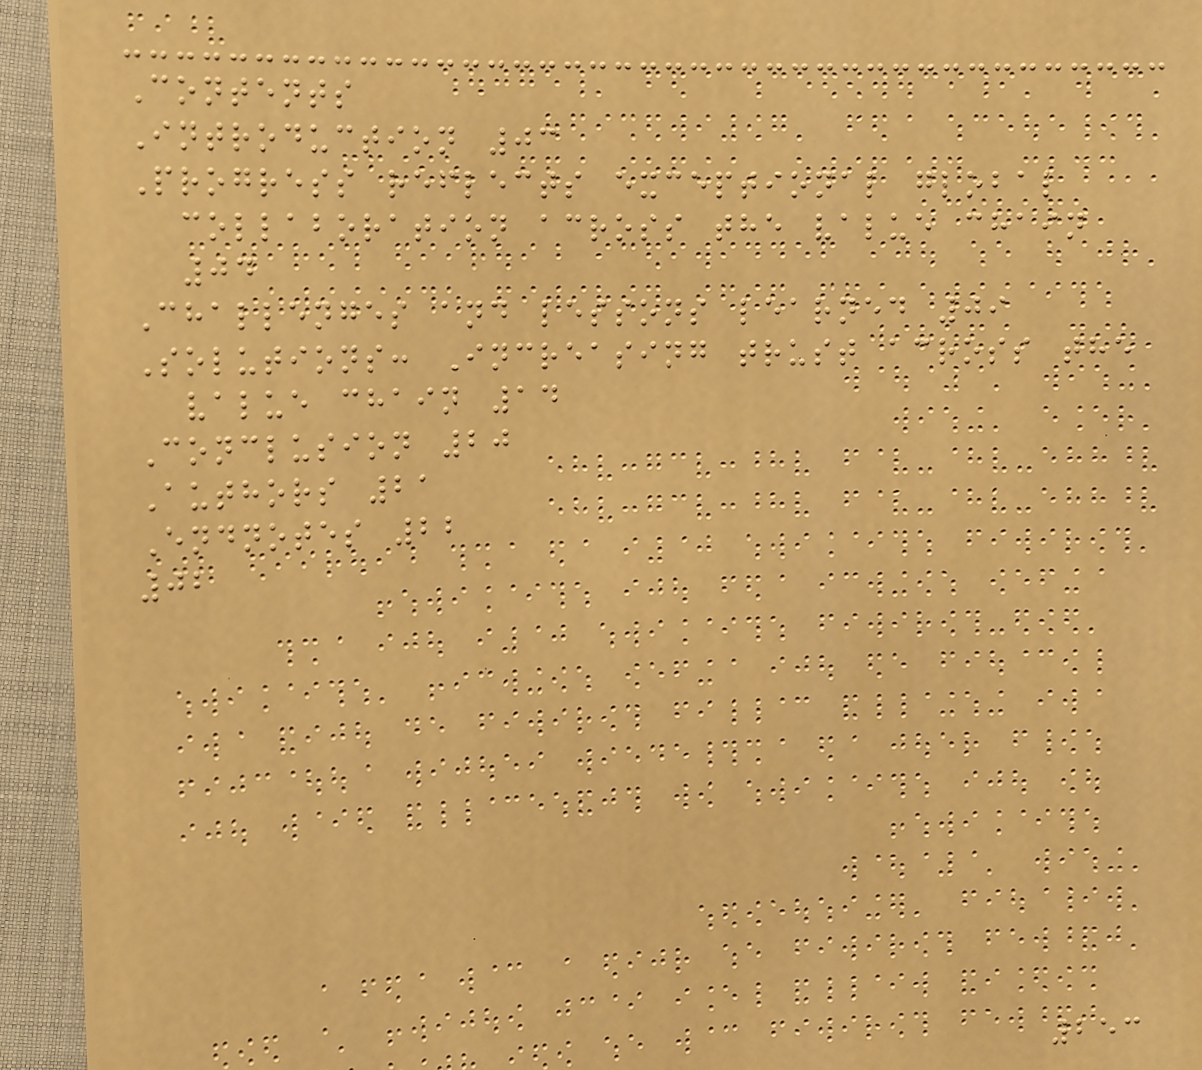Contents
Introduction 03
Progress reflects exceptional global
collaboration across the value chain
04
Challenges and lessons learned 09
Solutions: Increasing trust across the
value chain 14
Conclusion 20
Authors 21
Endnotes 22
02
253
